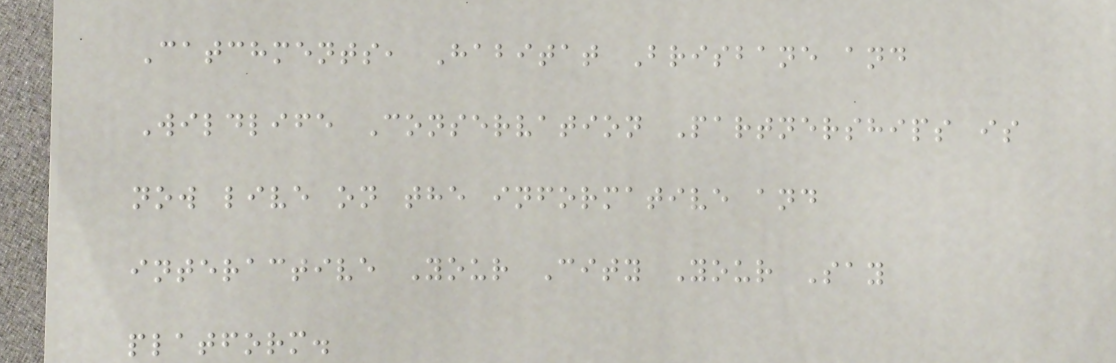Catchments, Habitat Brisbane and
Wildlife Conservation Partnerships is
now live on the informative and
interactive Your City Your Say
platform.
